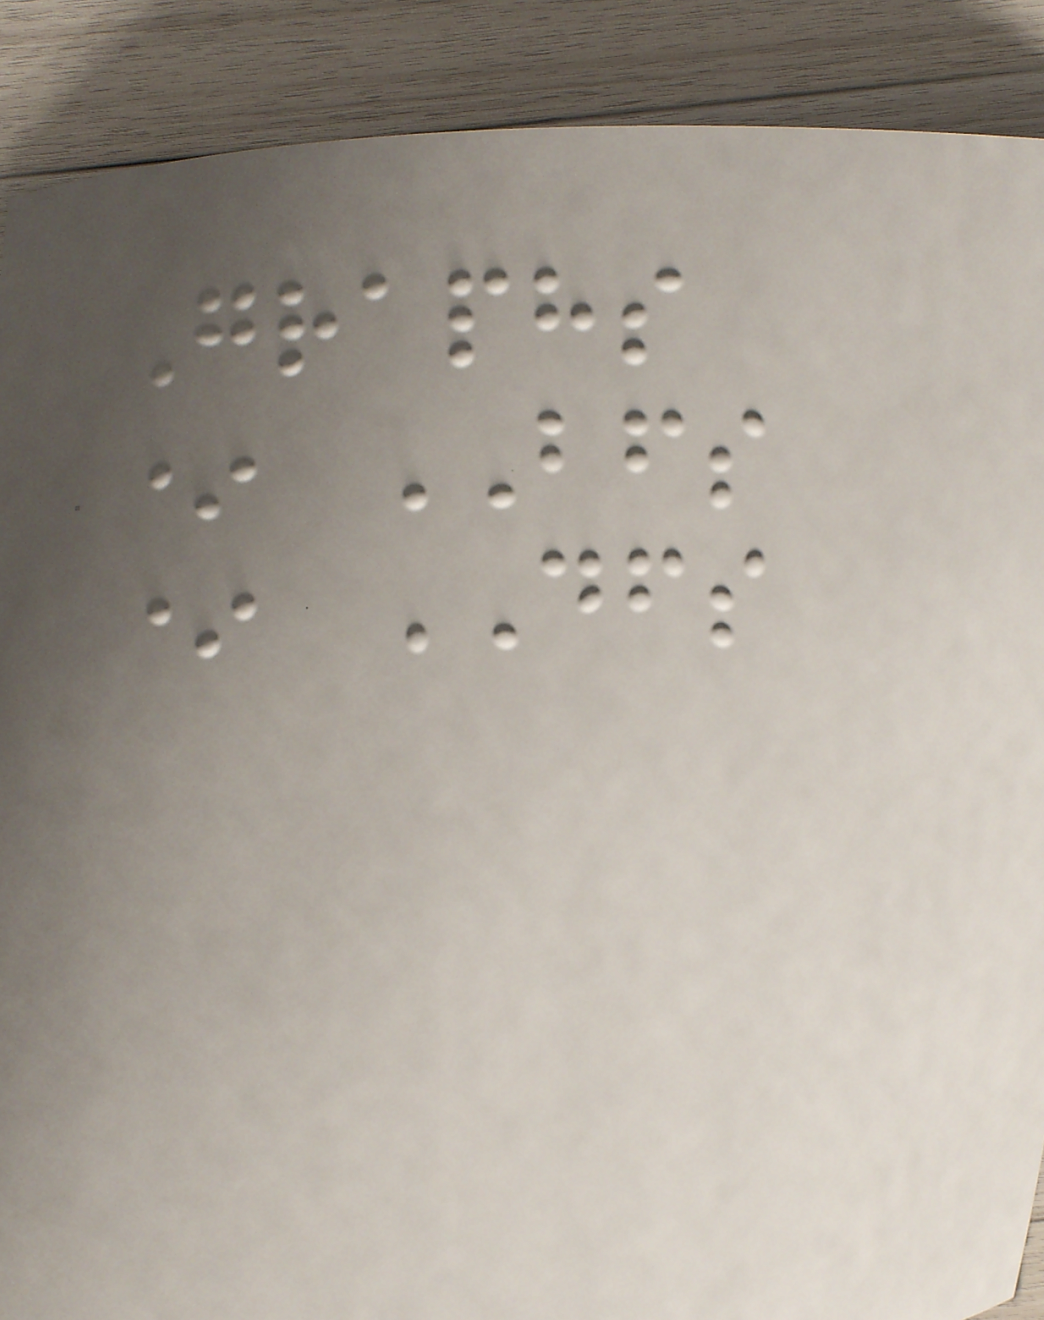Graphs
* BFS
* DFS
